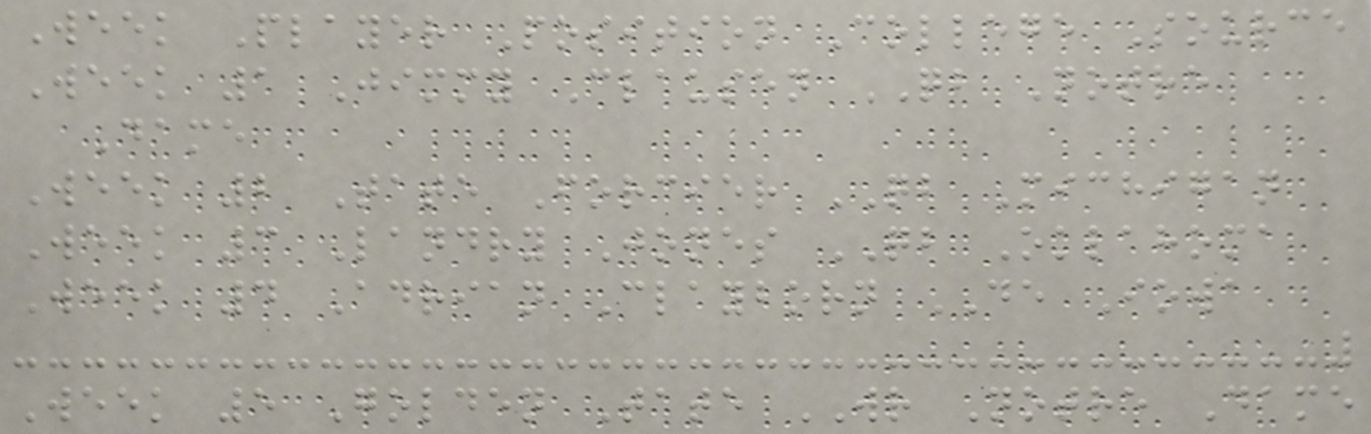Week Player Position College Source
Week 1 Jimmy Clausen QB Notre
Dame
Week 2 Tate Forcier QB Michigan
Week 3 Landry Jones QB Oklahoma
Week 4 Adrian Clayborn DE Iowa
Week 5 Golden Tate WR Notre Dame
